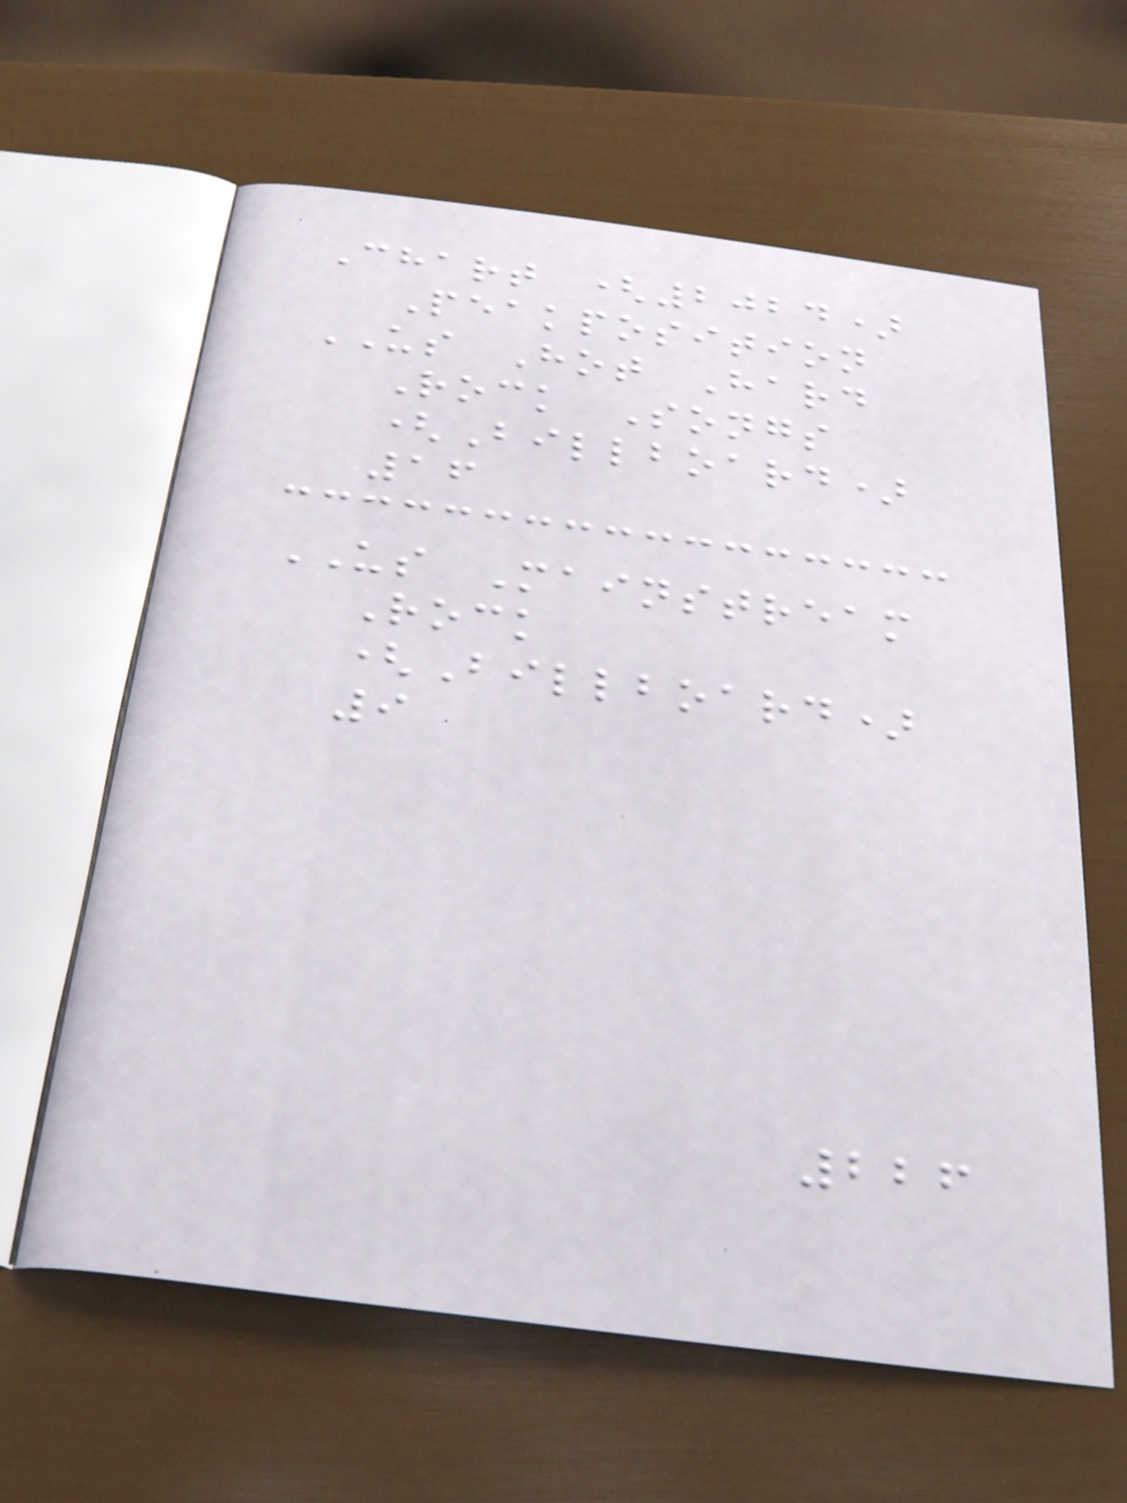Chart (2024)
Peakposition
US Hot Hard
Rock Songs
(Billboard)
16
US Mainstream
Rock
(Billboard)
9
226
